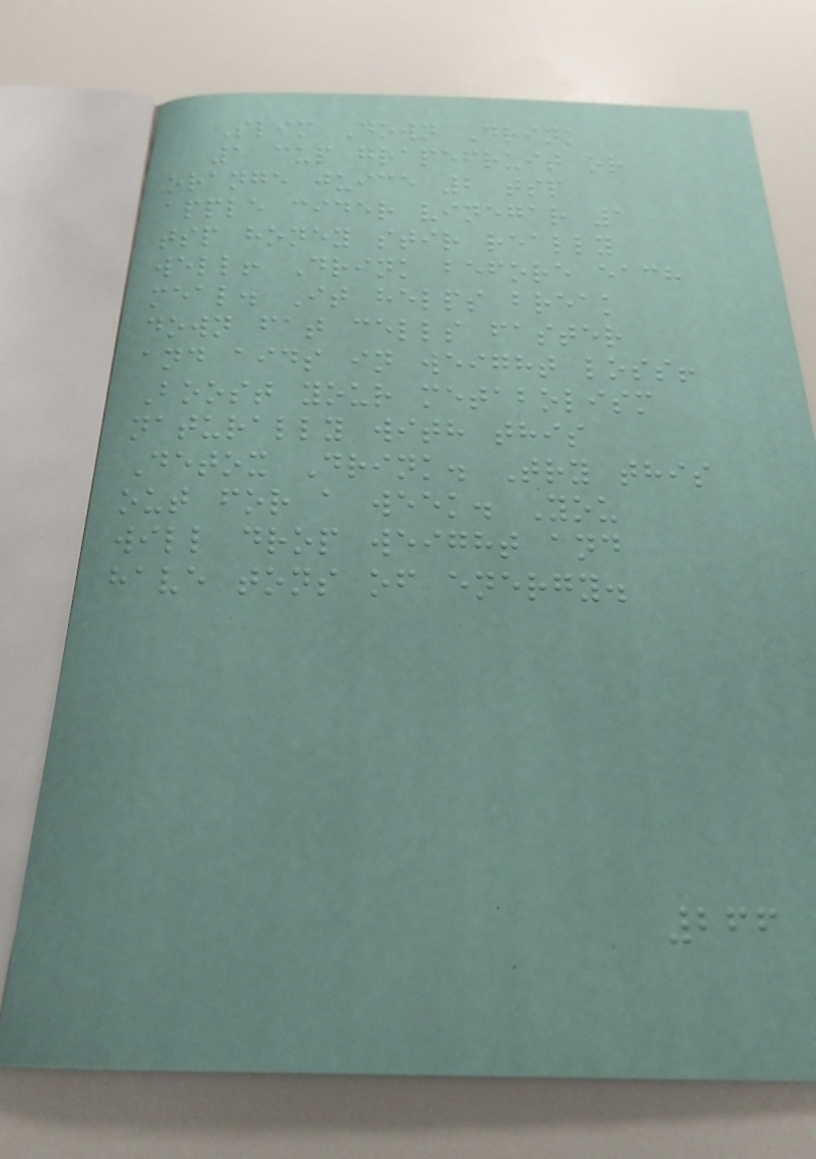Slim Down Drink
1 cup grapefruit or
orange juice 2 tsp
apple cider vinegar 1
tsp honey stir really
well! Drink before each
meal. It helps break
down fat cells faster
and aids in weight loss!
Boost your metabolism
naturally with this
Detox Drink. Try this
out for a week. You
will drop weight and
have tons of energy.
266
